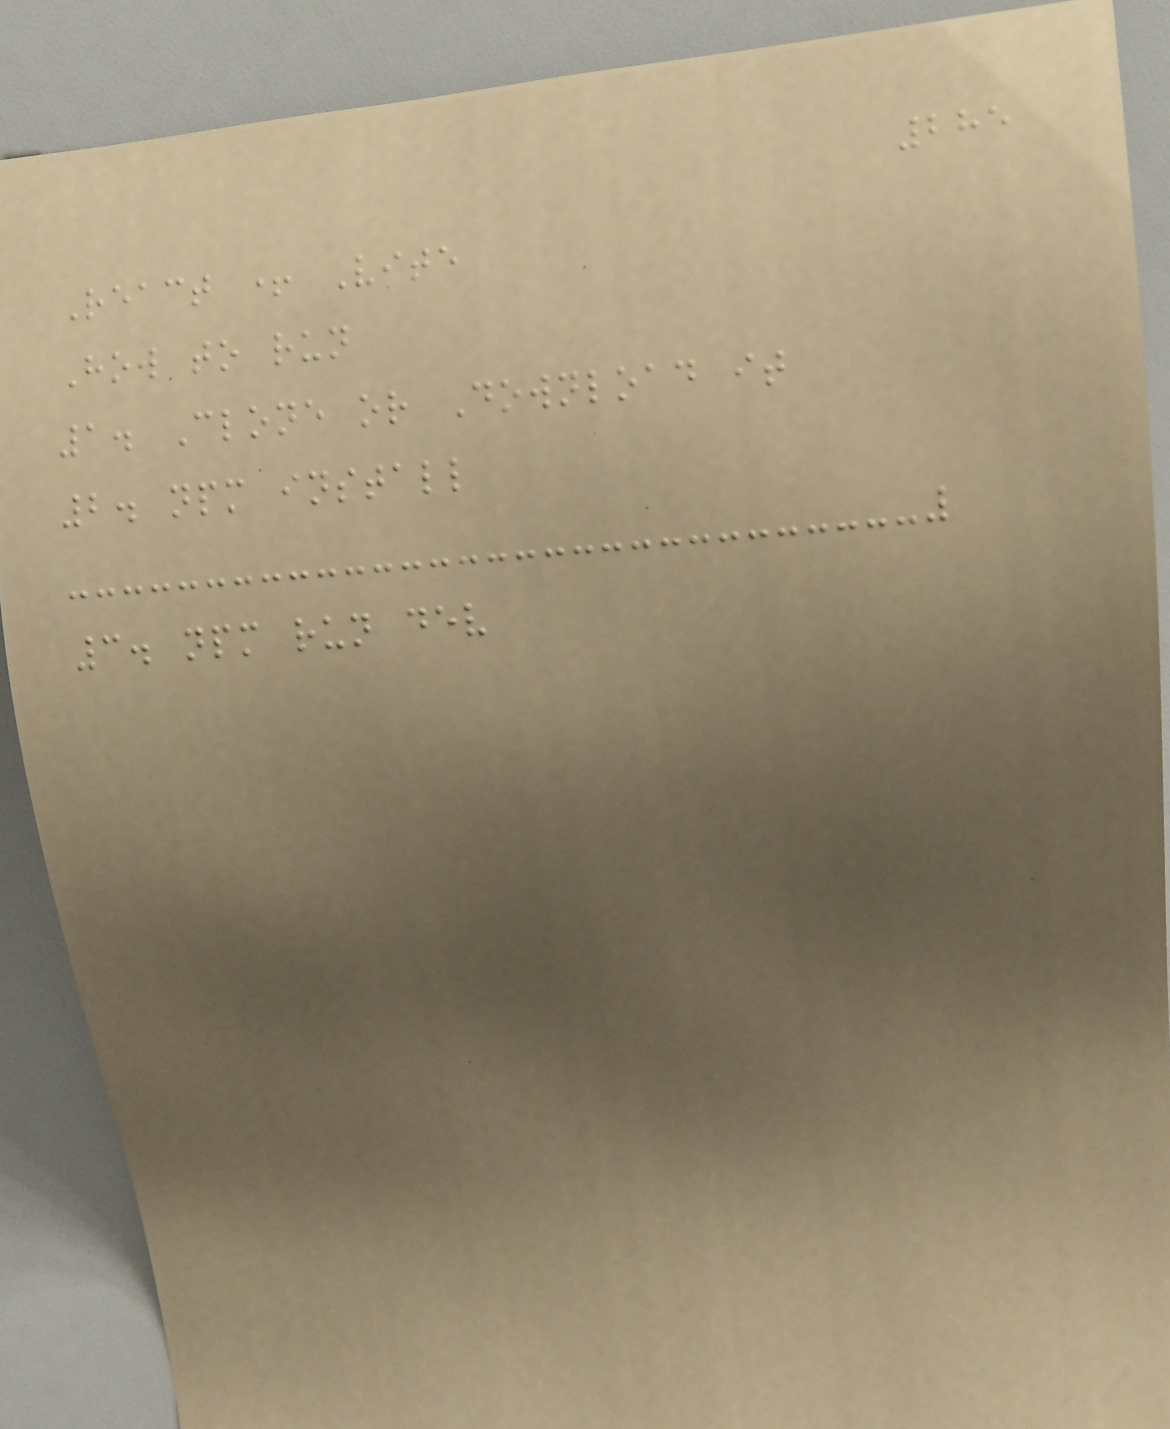285
React + Vite
How to run
1. Clone or Download it
2. npm install
3. npm run dev
